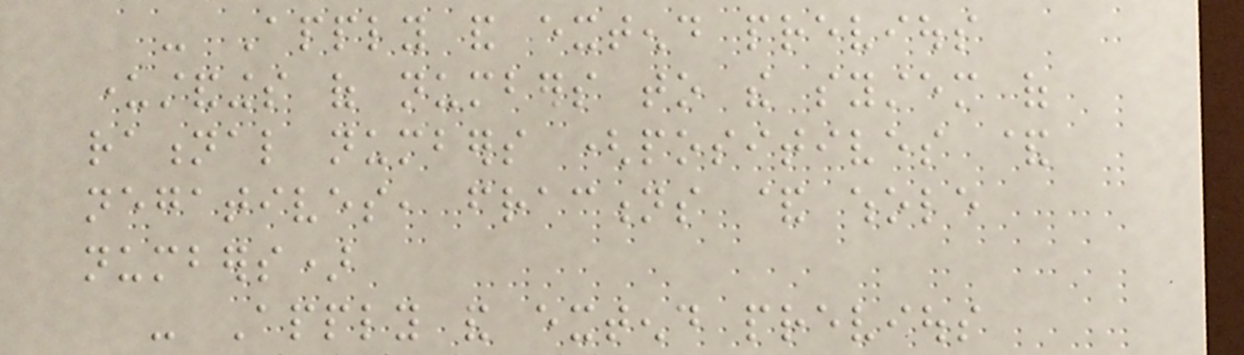- Apply and extend previous
understandings of numbers to the system of
rational numbers (positives &
negatives, fractions & whole
numbers)
- Apply and extend previous
